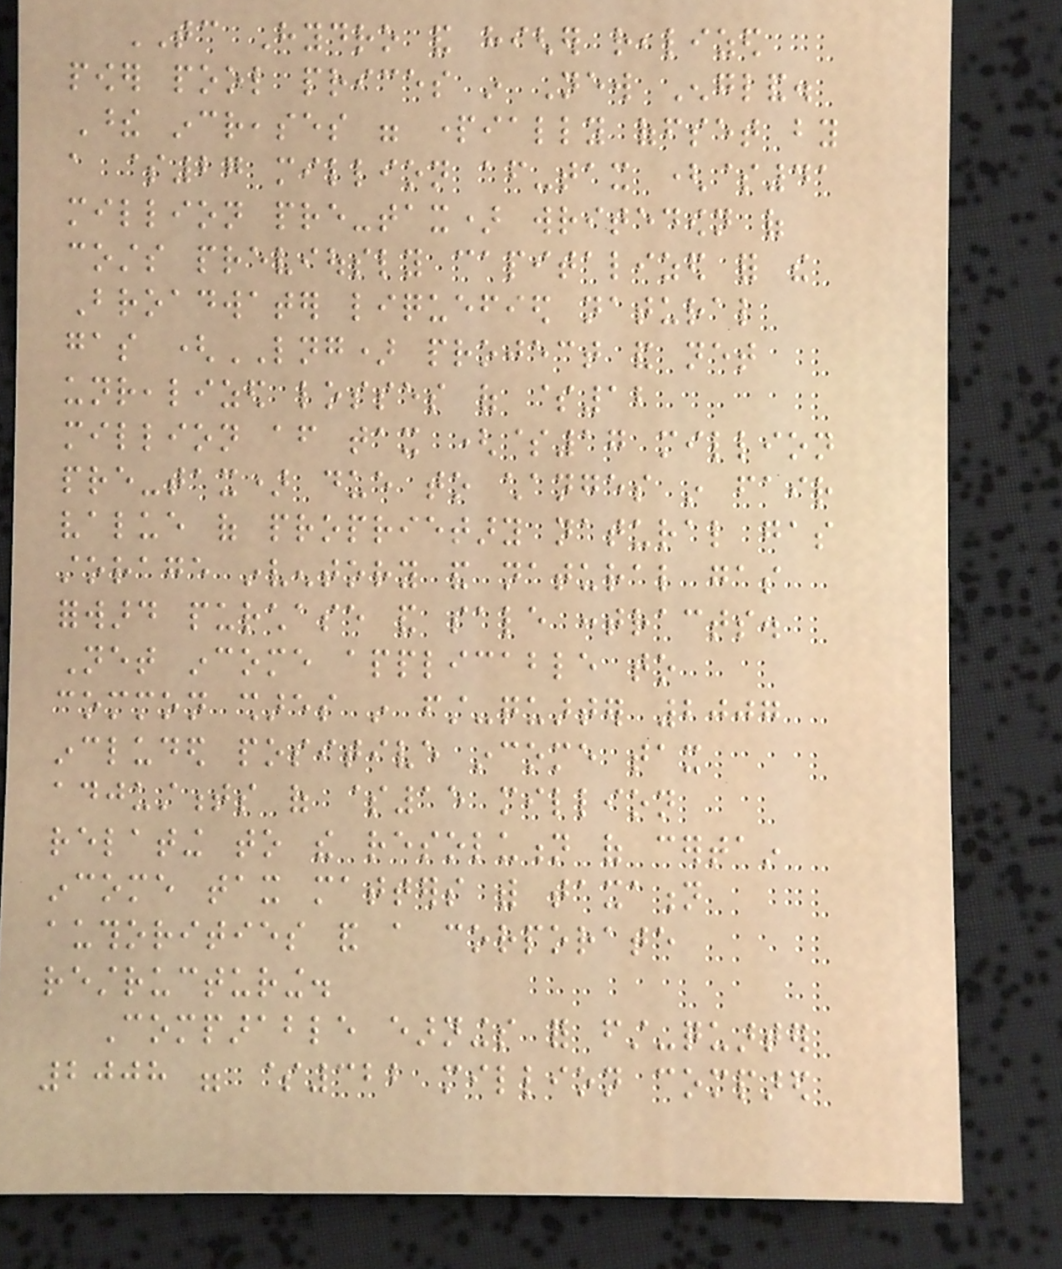TC Hydro and higher realized
power pool prices in New England.
These increases were partially offset by
a $27 million after-tax ($41
million pre-tax) writedown of
costs previously capitalized for the
Broadwater liquefied natural
gas (LNG) project and net
unrealized losses of $12
million after tax ($17 million
pre-tax) due to changes in fair
value of proprietary natural gas
storage inventory and natural gas
forward purchase and sale contracts.
Net income applicable to
common shares in first-quarter 2007
included positive income tax
adjustments of $15 million
relating to the resolution of certain
income tax matters with taxation
authorities and a corporate
restructuring.
Comparable earnings for first-quarter
2008 were $322 million compared
